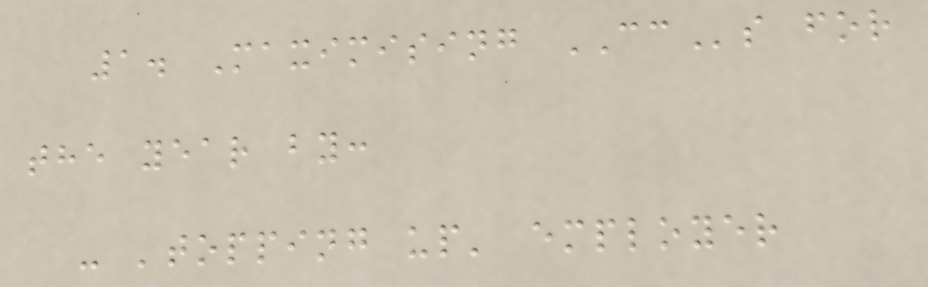1. Maximising CCs for
the year by:
- 'topping up' employer
